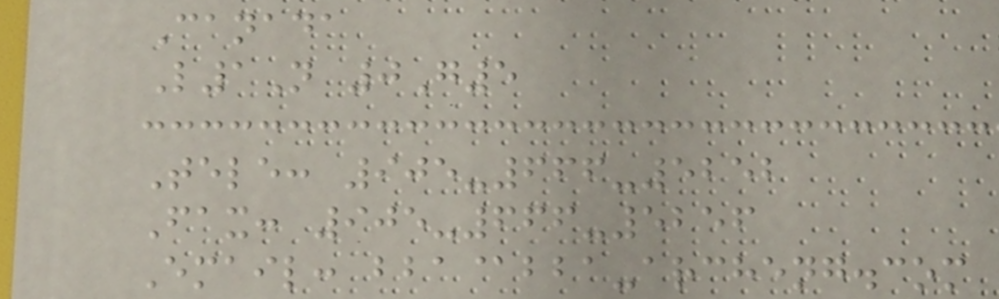Canada
L1N 0G5
Tele: 905-666-5252
Fax: 905-666-5256
Email: bba@bba-archeng.com
